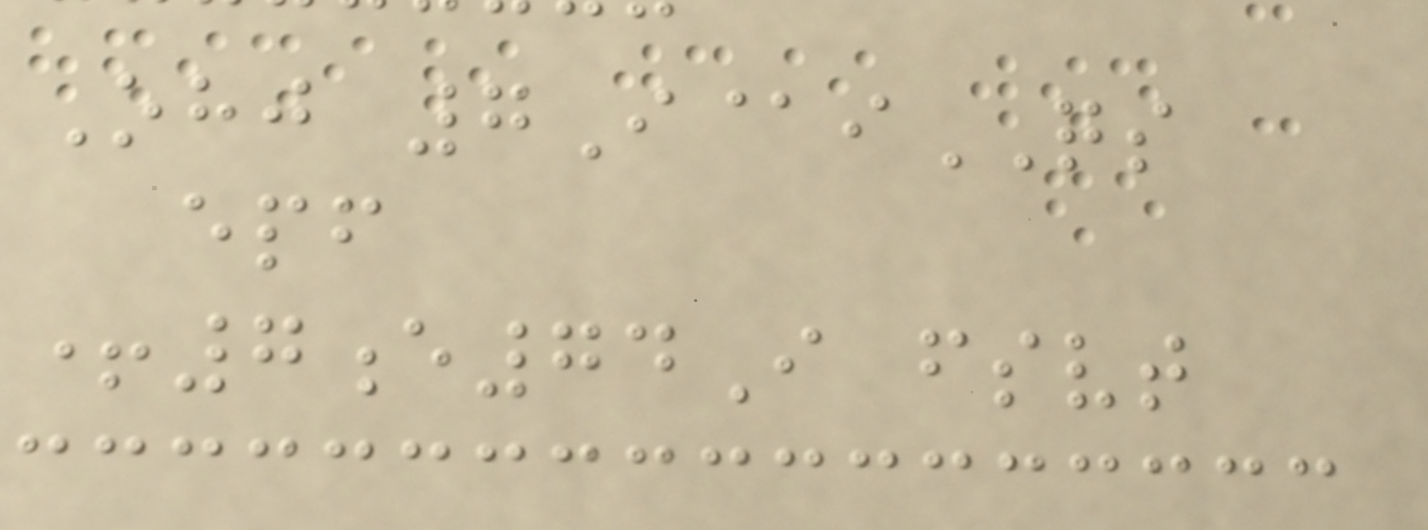Ohj 7I@iQS
epf
+7e74I fsvt
